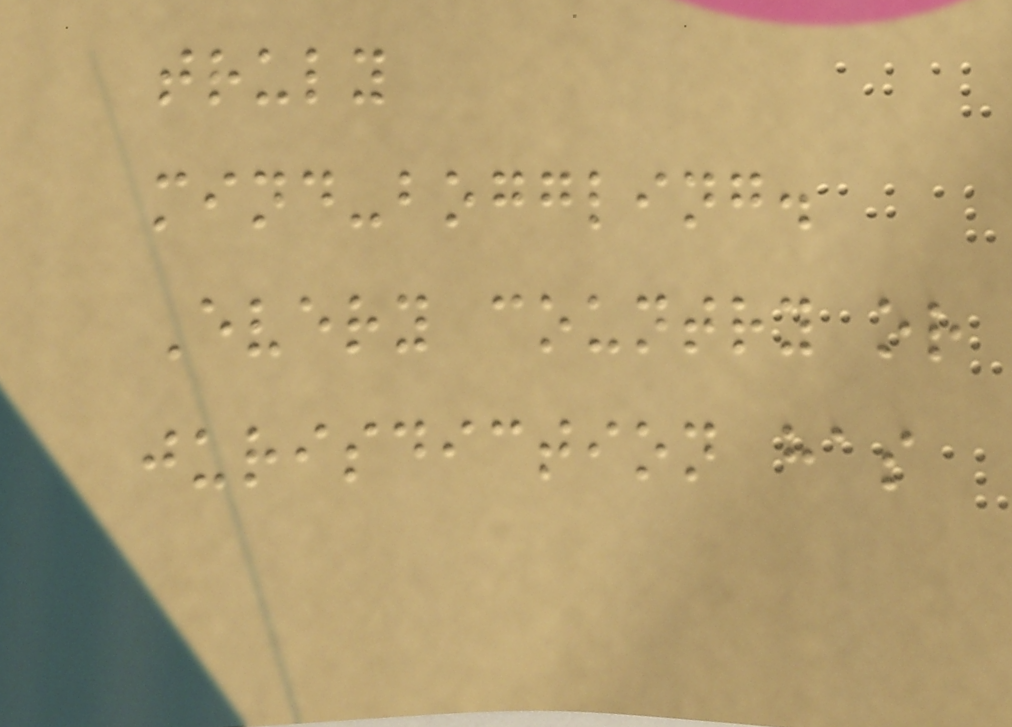truly
mind-boggling.
Every country or
jurisdiction has
